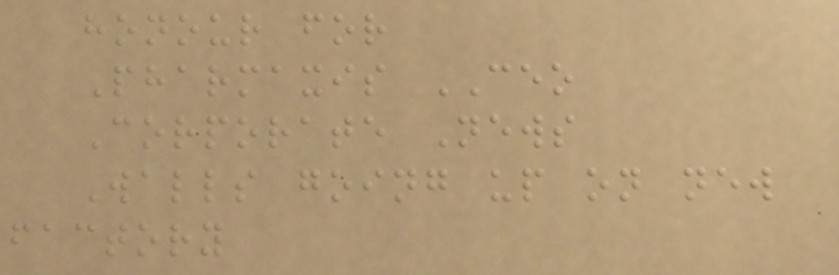honour for
Pharmaxis CEO
Corporate News
Walls going up on new
factory
